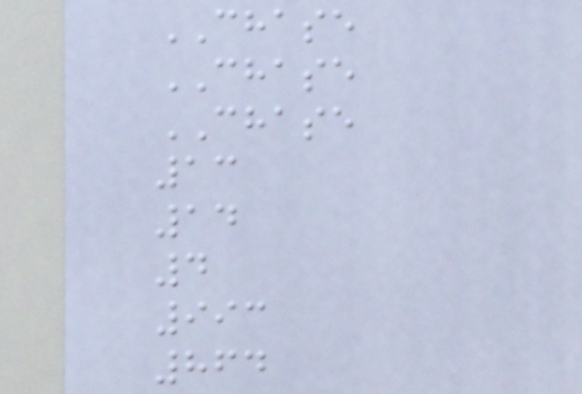CHASE
CHASE
CHASE
13
14
4
993
864
